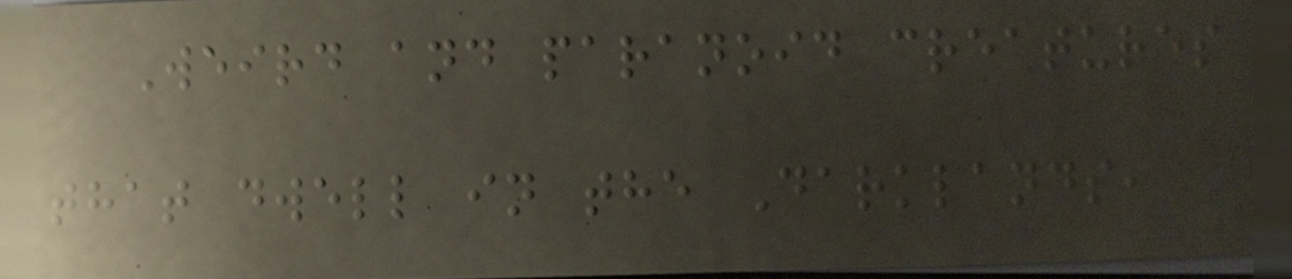Weird and paranoid creatures
that dwell in the Darklands,
